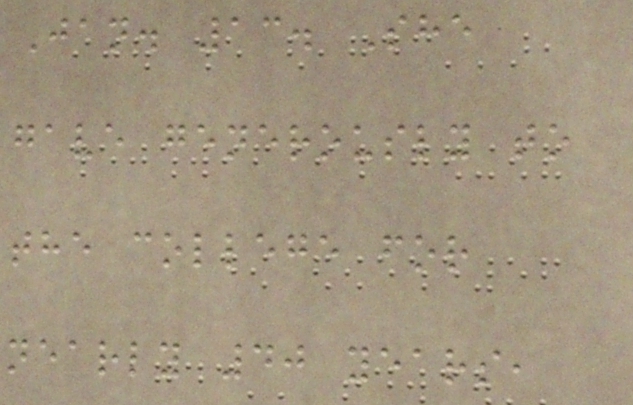Jan. 13. She
gave generously to
the college for
nearly 40 years,
